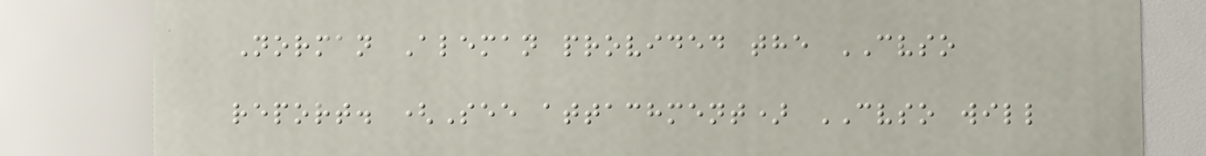Norman Aleman provided the CVSO
report. (See attachment) CVSO will
